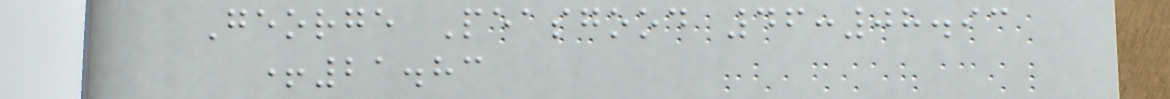George Peasgood 46:08.93
+21.83
